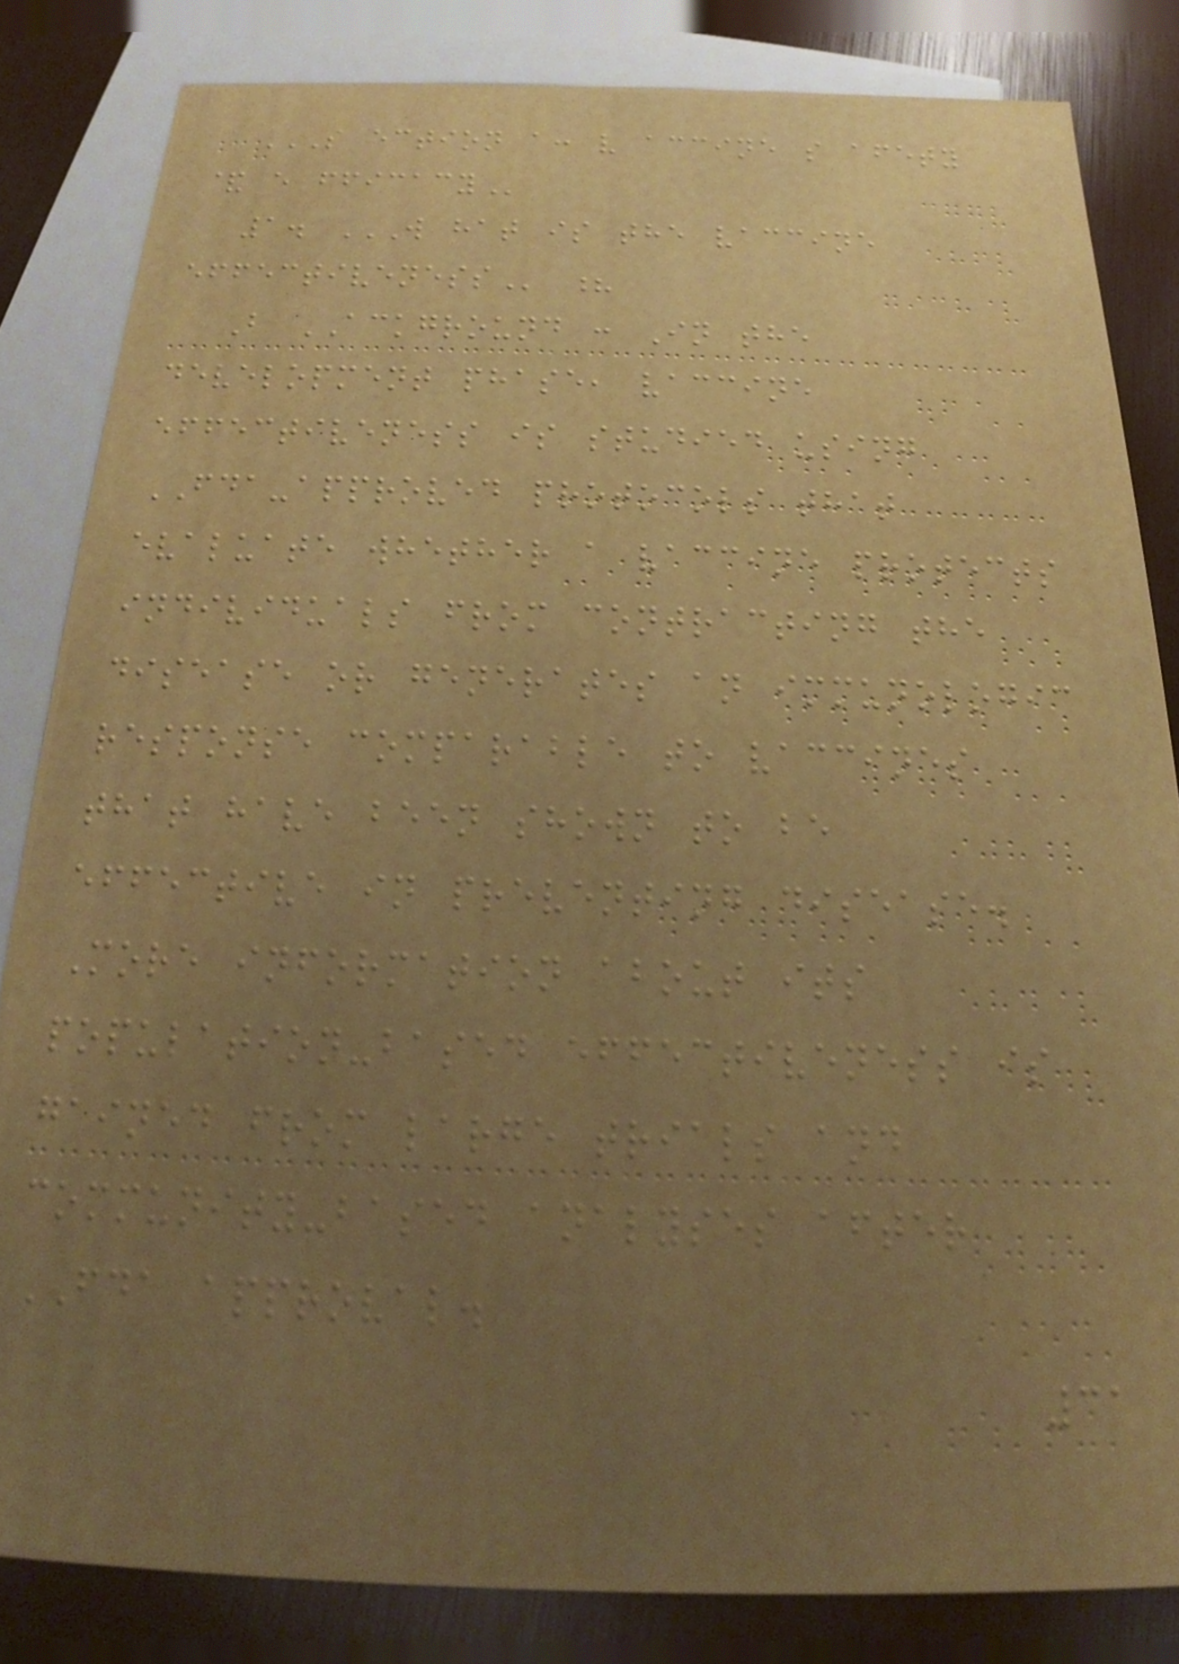S ECTION A: V ACCINE S AFETY
& E FFICACY
1. W HAT IS THE VACCINE
EFFECTIVENESS ?
B ACKGROUND : In the
development phase, vaccine
effectiveness is studied using
FDA-approved protocols that
evaluate whether a vaccine protects
individuals from contracting the
disease or generates an immunologic
response comparable to vaccines
that have been shown to be
effective in preventing disease.
More information about its
population-based effectiveness is
gained from large trials and
community-based analyses after
FDA approval.
31
